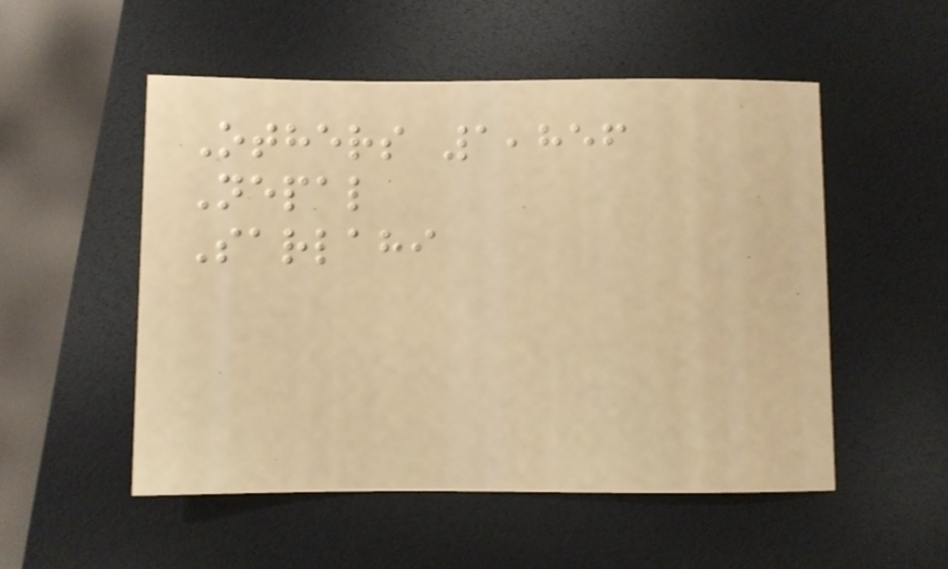Others 1,856
Nepal
Sarlahi
